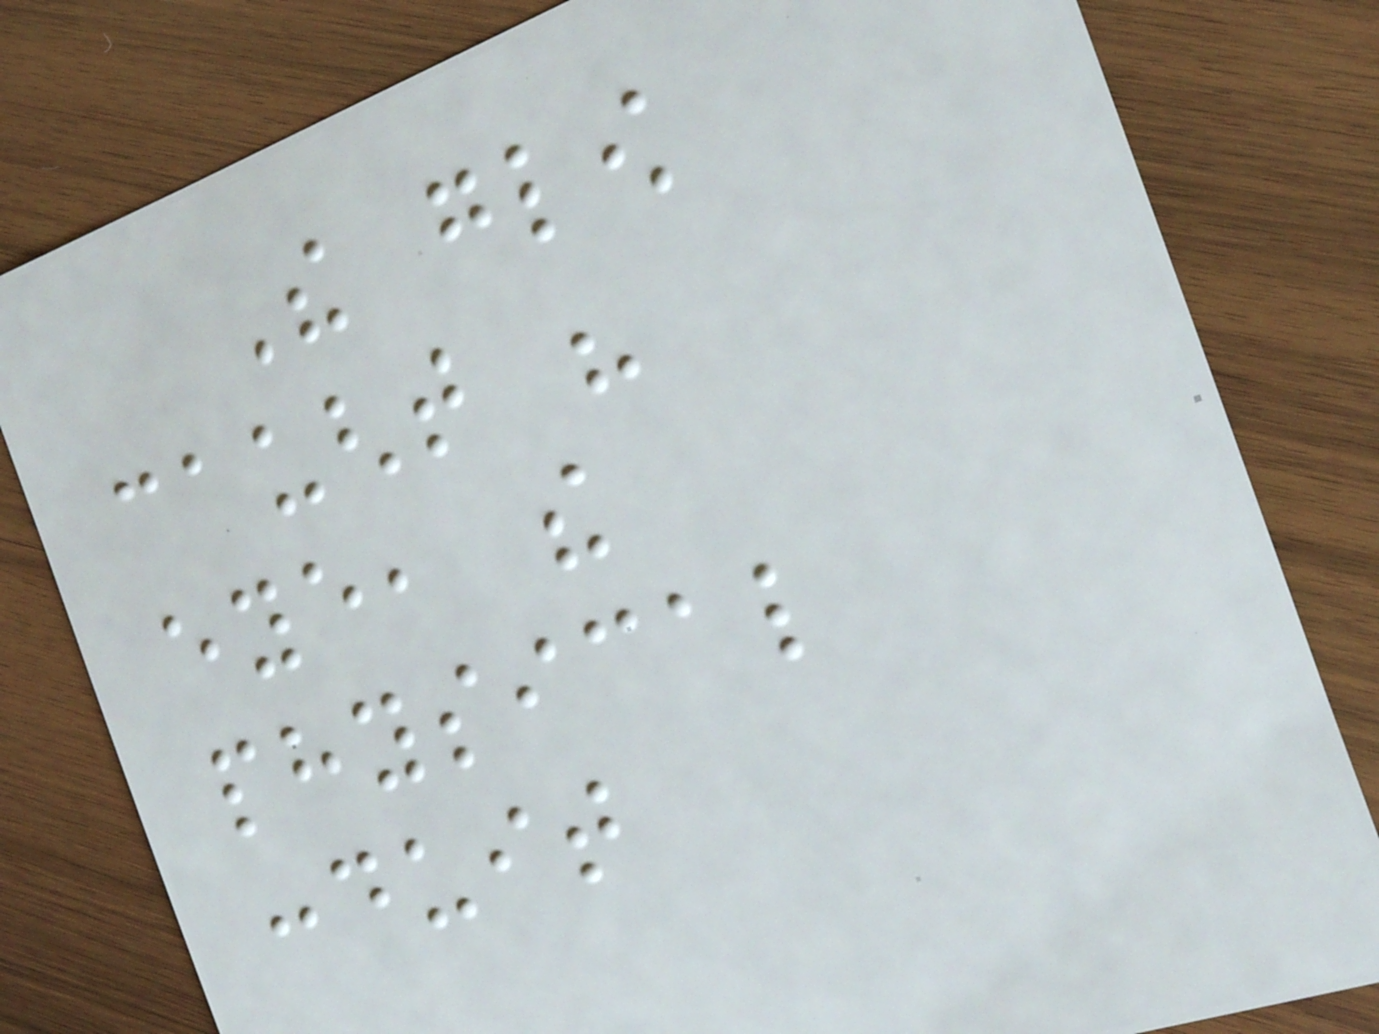The glow
caught his
eye, the
physical
conduit
